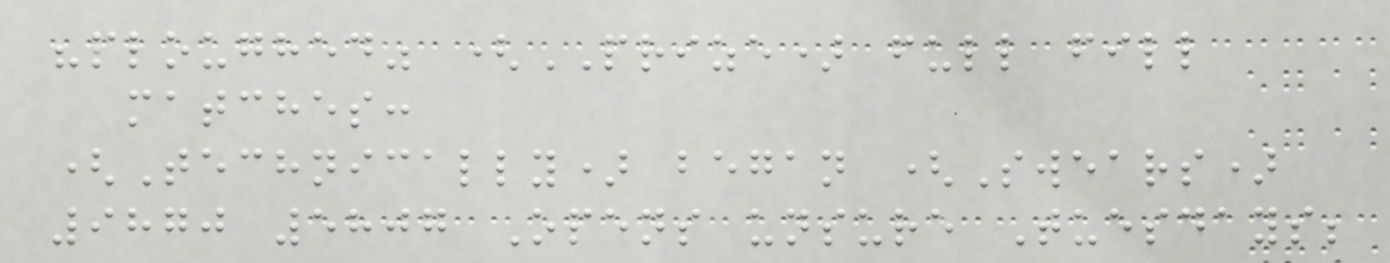"ploughed" (PRIZE) full fill
matches:
(Technically) began (Swears)
9870 5807 Opens unsure Tuesdays;
